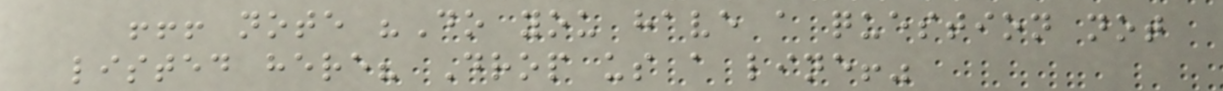!!! note "Do you have a question not
listed here? Drop us a line!"
